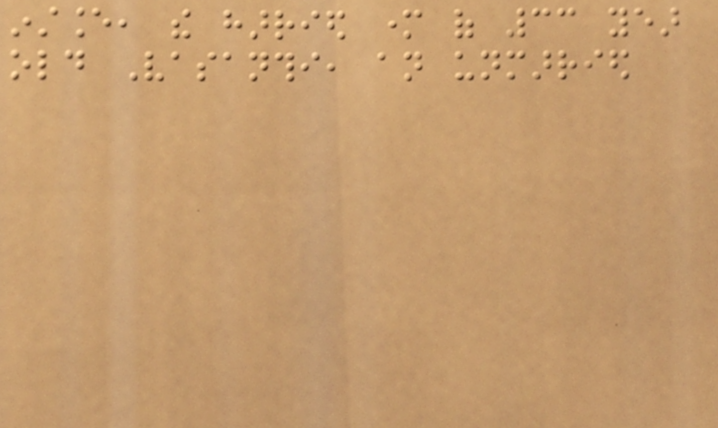instance, the harried mother of 33 year
old Vasanthi, an unmarried
